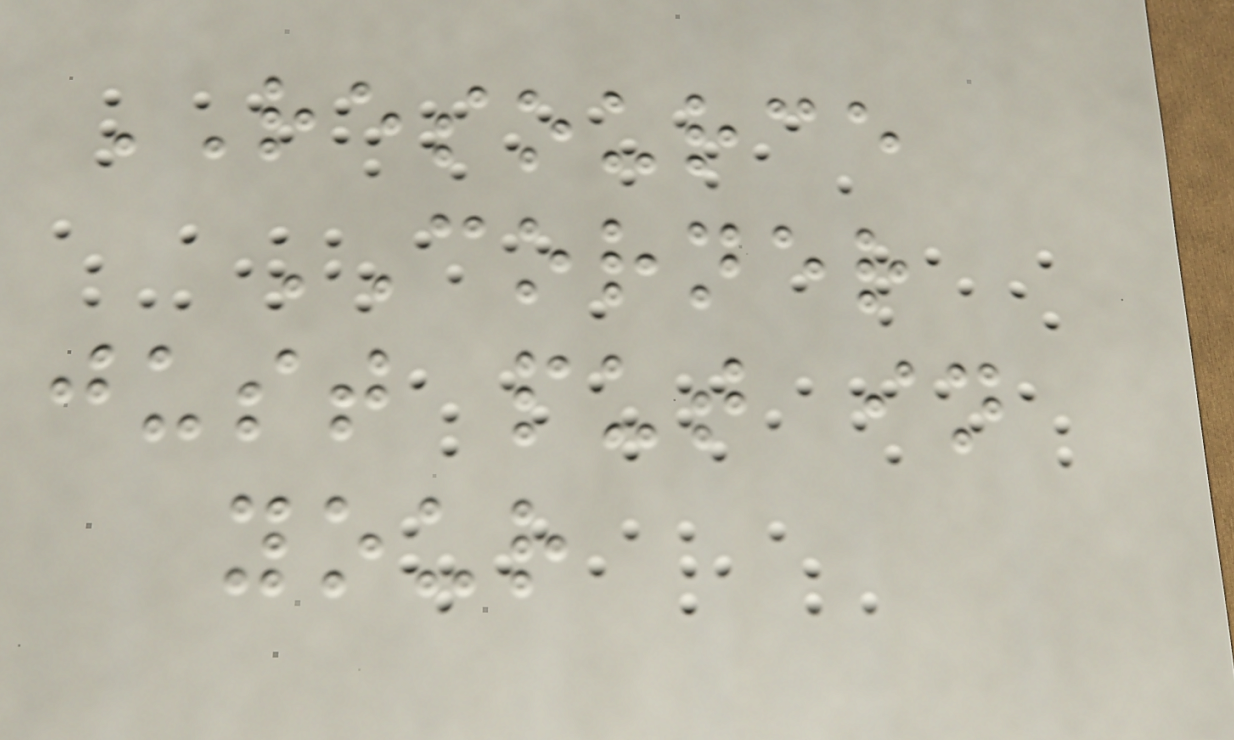RESOURCE
CORNER
just put in
your
